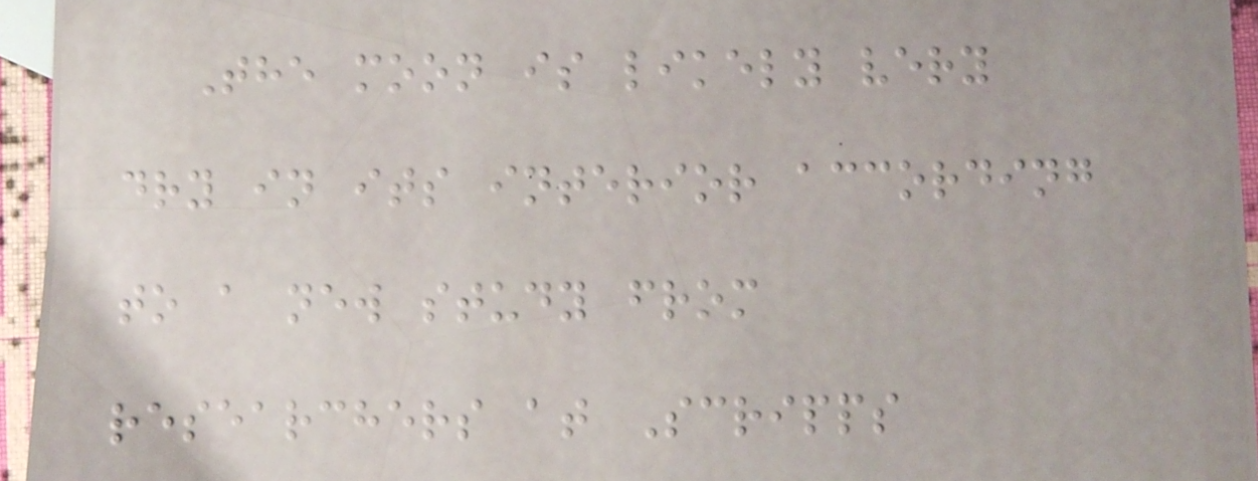The moon is likely very
dry in its interior according
to a new study from
researchers at Scripps
